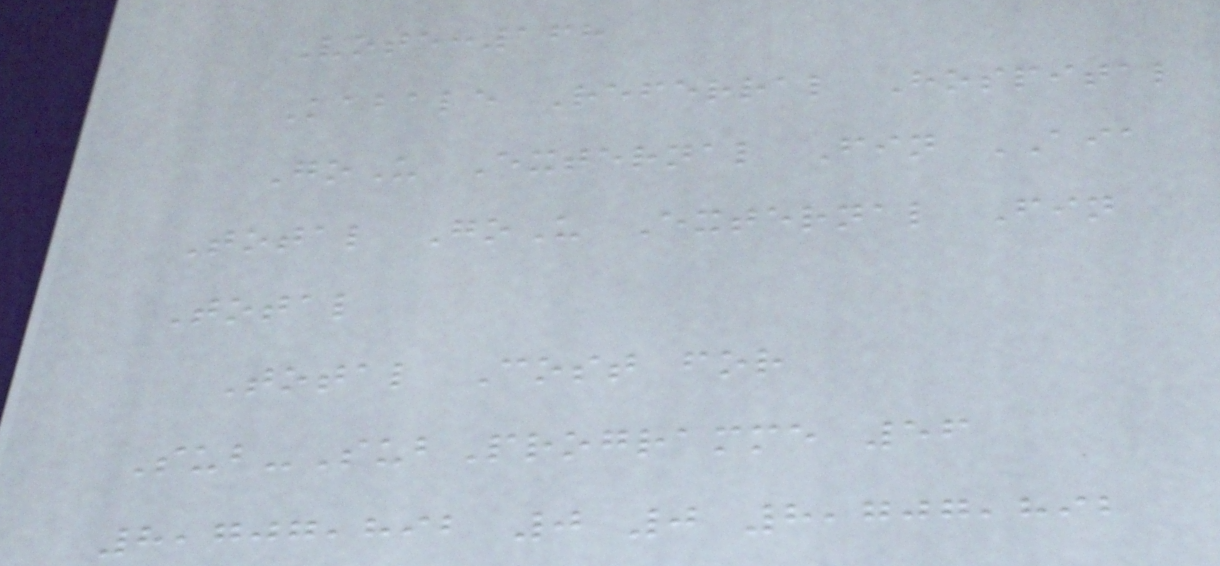Vote:168
Kabale Referral Hospital
GoU External Fin AIA
Total GoU External Fin
Total
Total Cost for
Sub-SubProgramme 56
8,707,892 0 0 8,707,892
